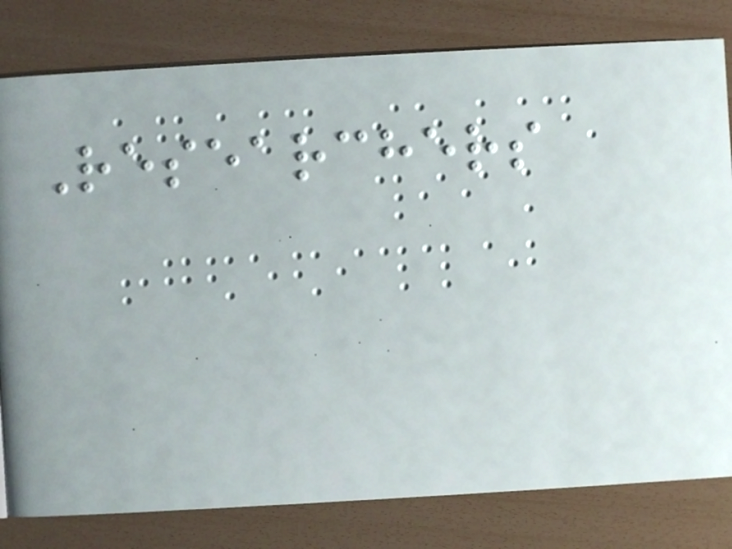Researchers
